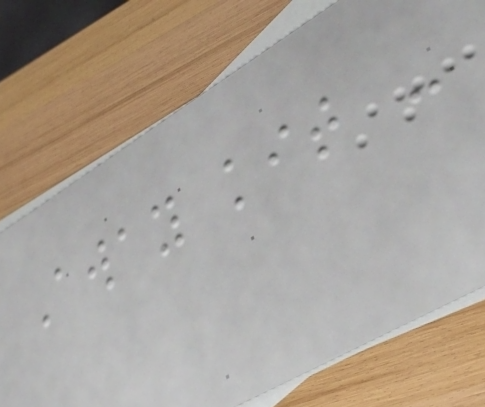Away kit -
